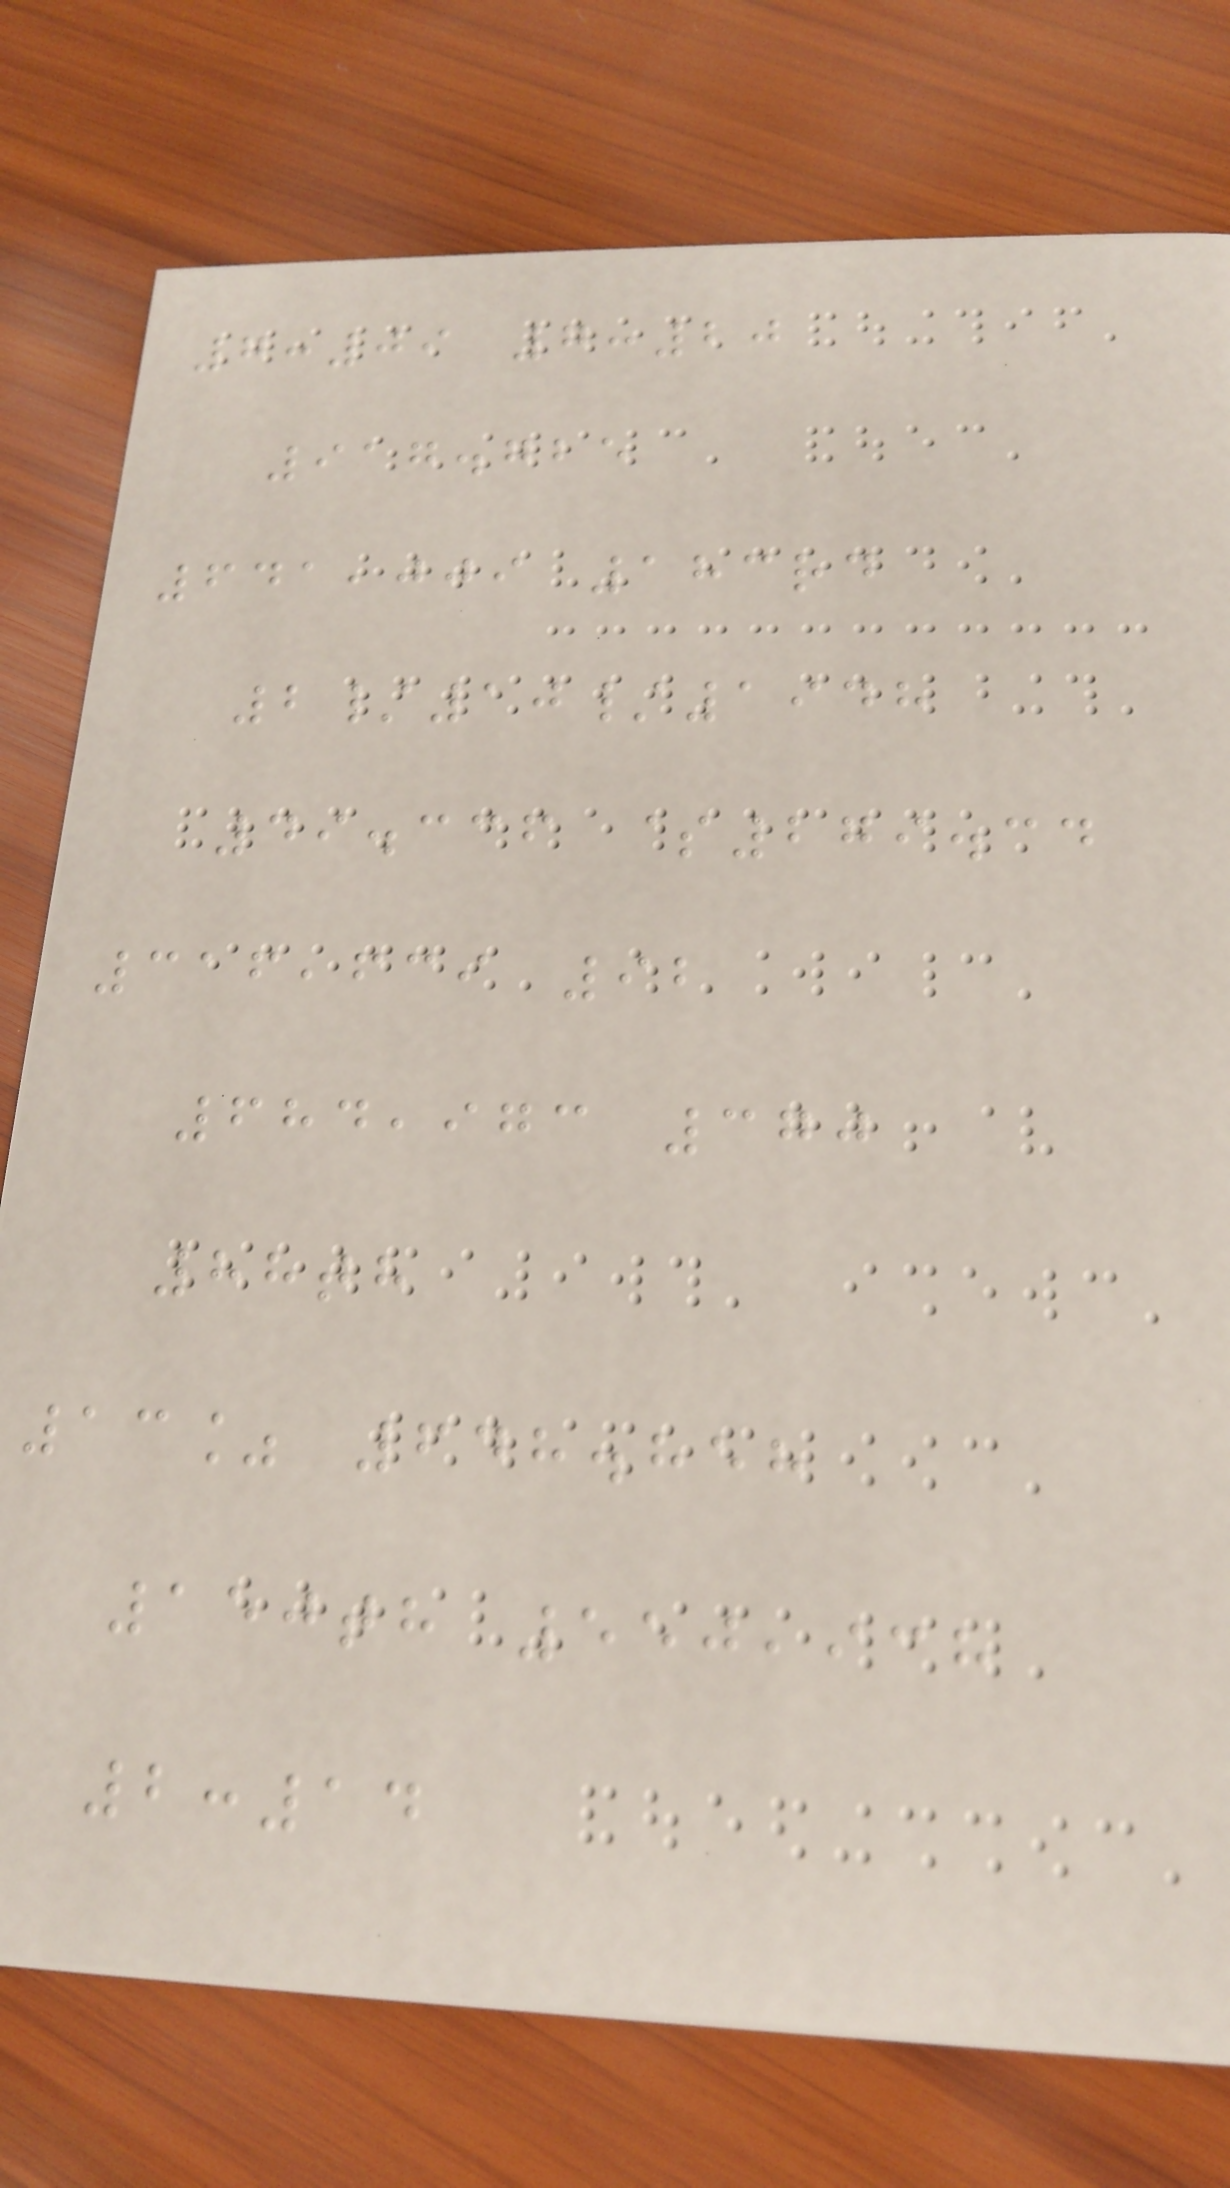7:09 7:20
917.725
641,009 183rd
2/10/1948
49.336 $279.34
316,639 92
684,973 370
88th
13% 648.858
150th 550,938
2:14
